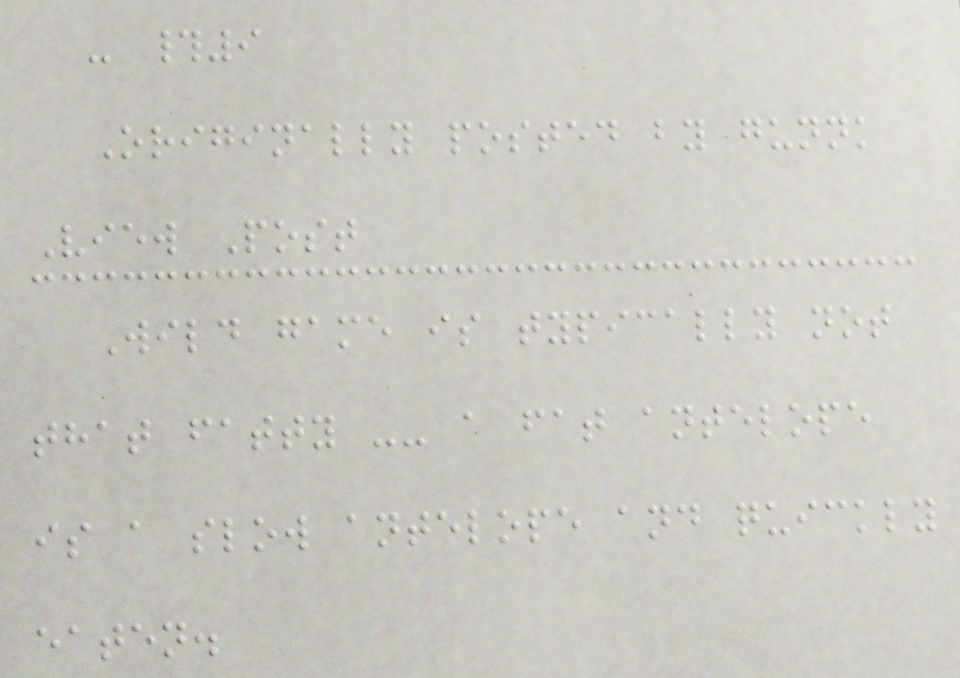- #9
Originally posted by gunnk
View Post
Wild game is typically not
that fatty -- a fat antelope
is a slow antelope and quickly
eaten.
